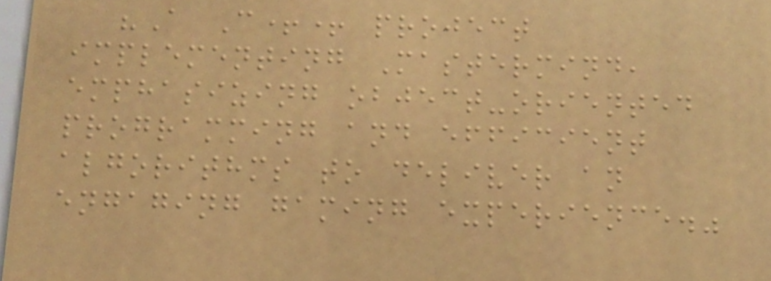"A C++ project
implementing Mastermind,
emphasizing object-oriented
programming and efficient
algorithms to deliver an
engaging gaming experience."
